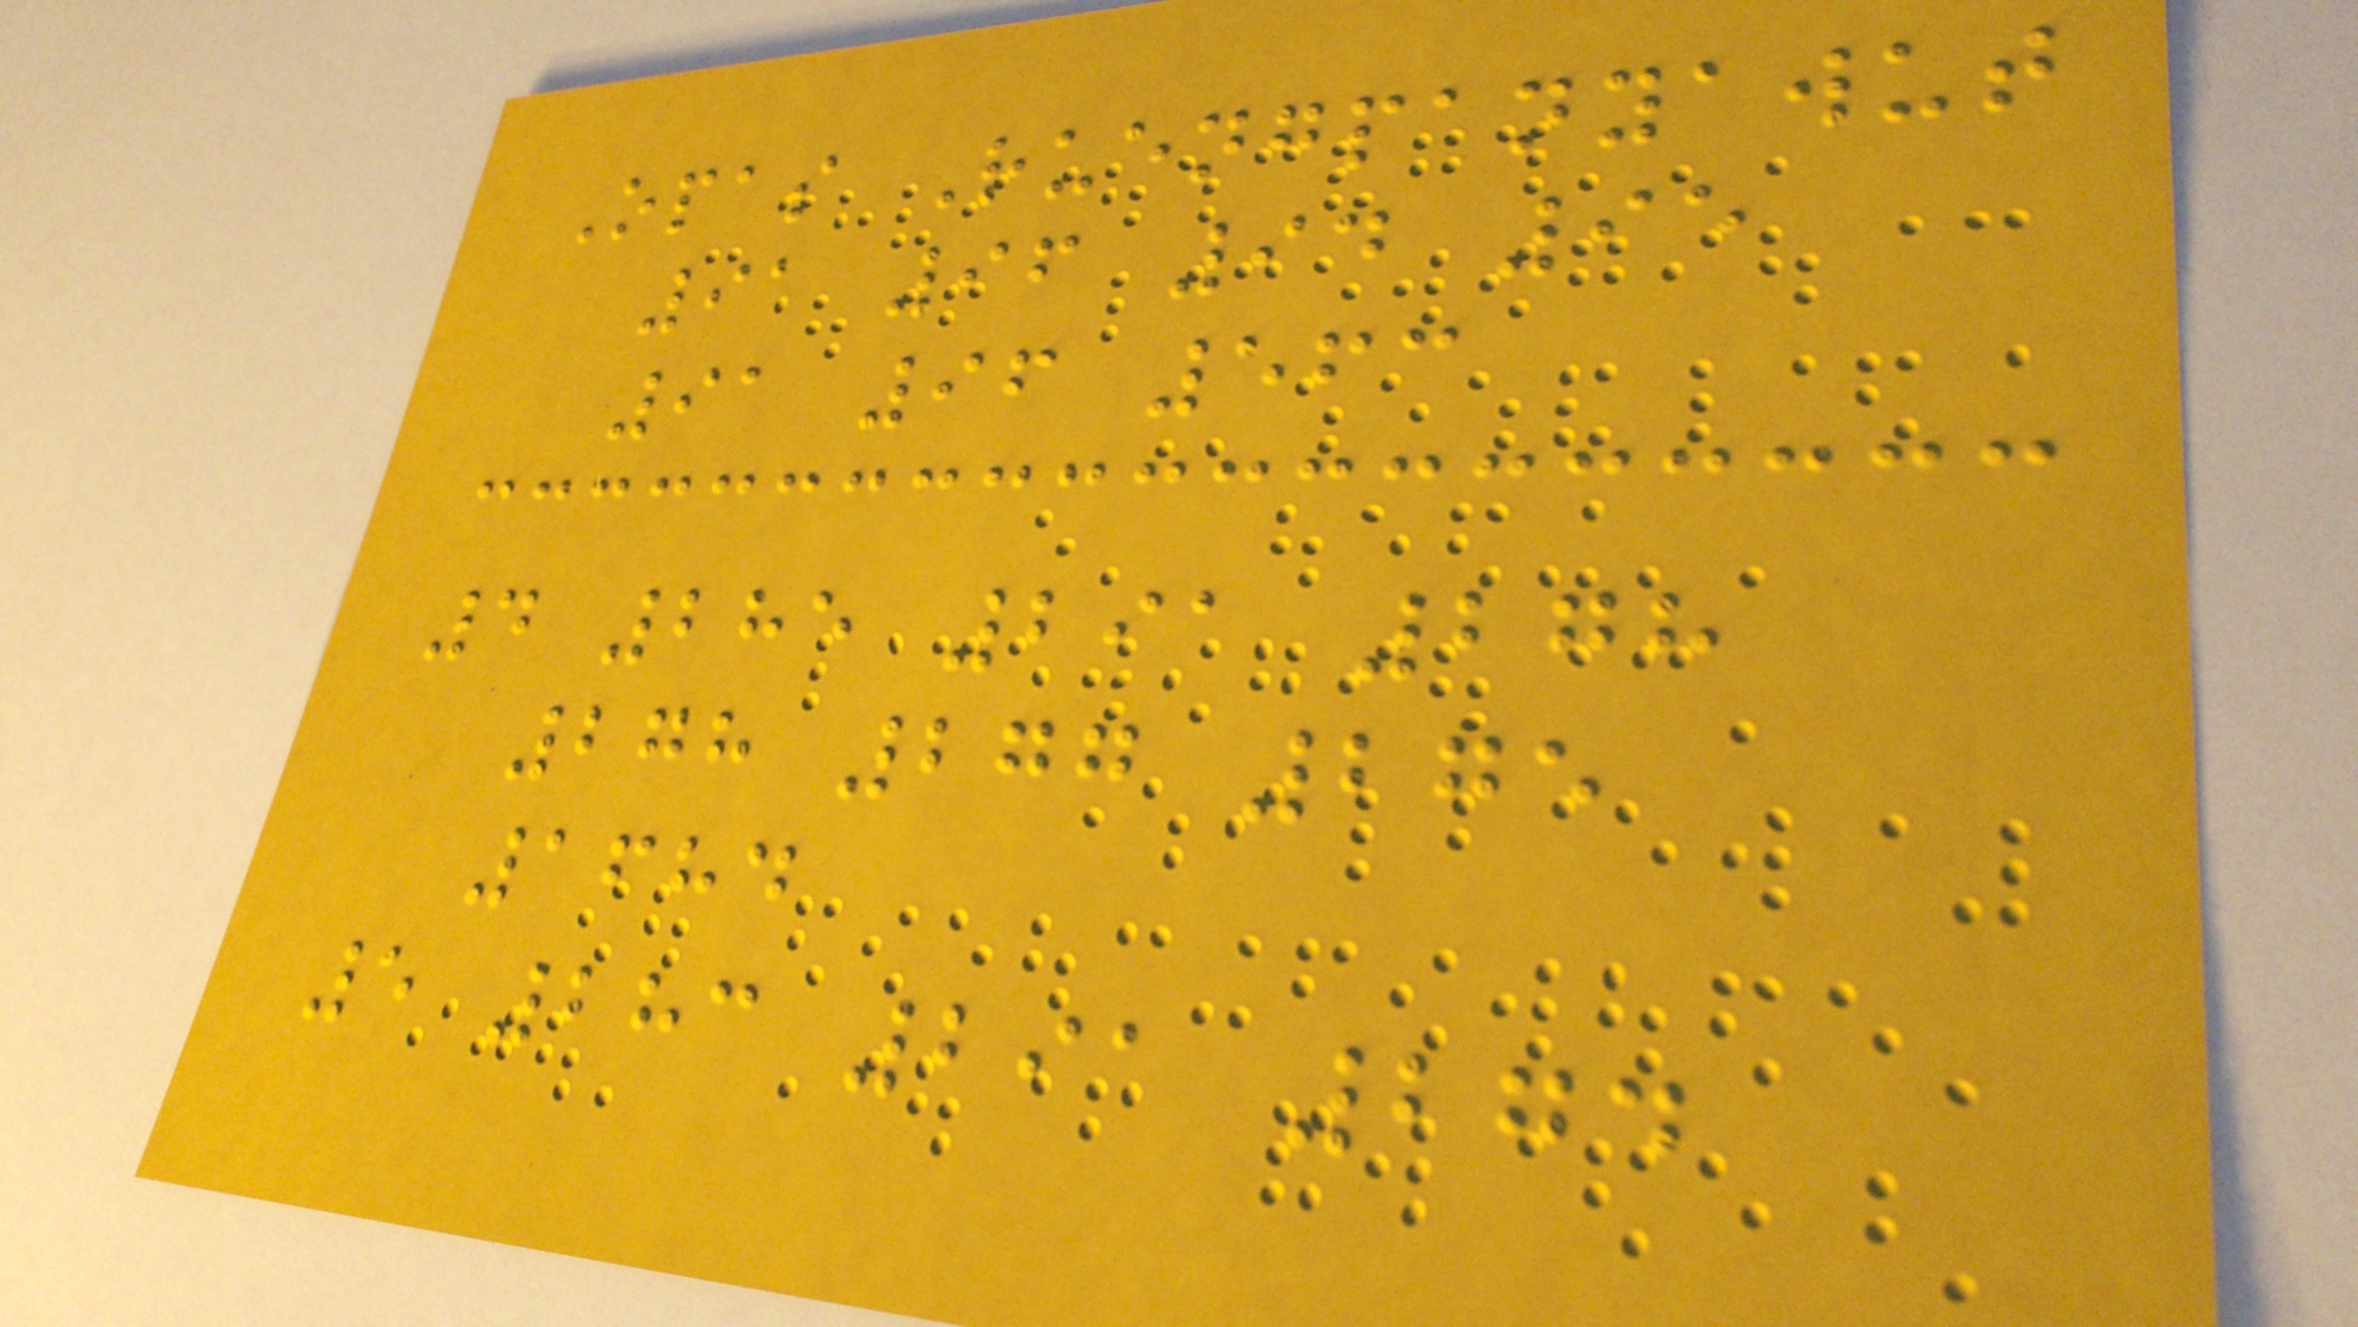Opas Ruengpanyawut
91 96 94 95
91 96 563
4 285 291 278
278 277 275
1684
5 283 291 274
